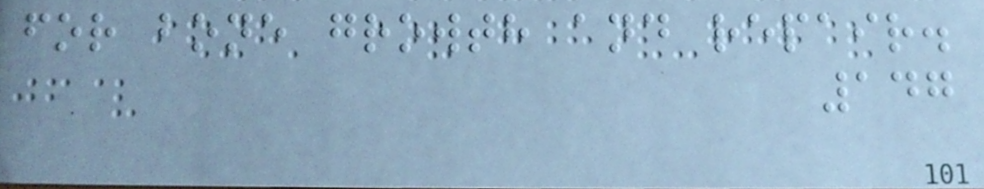for bone growth and repair.
147
